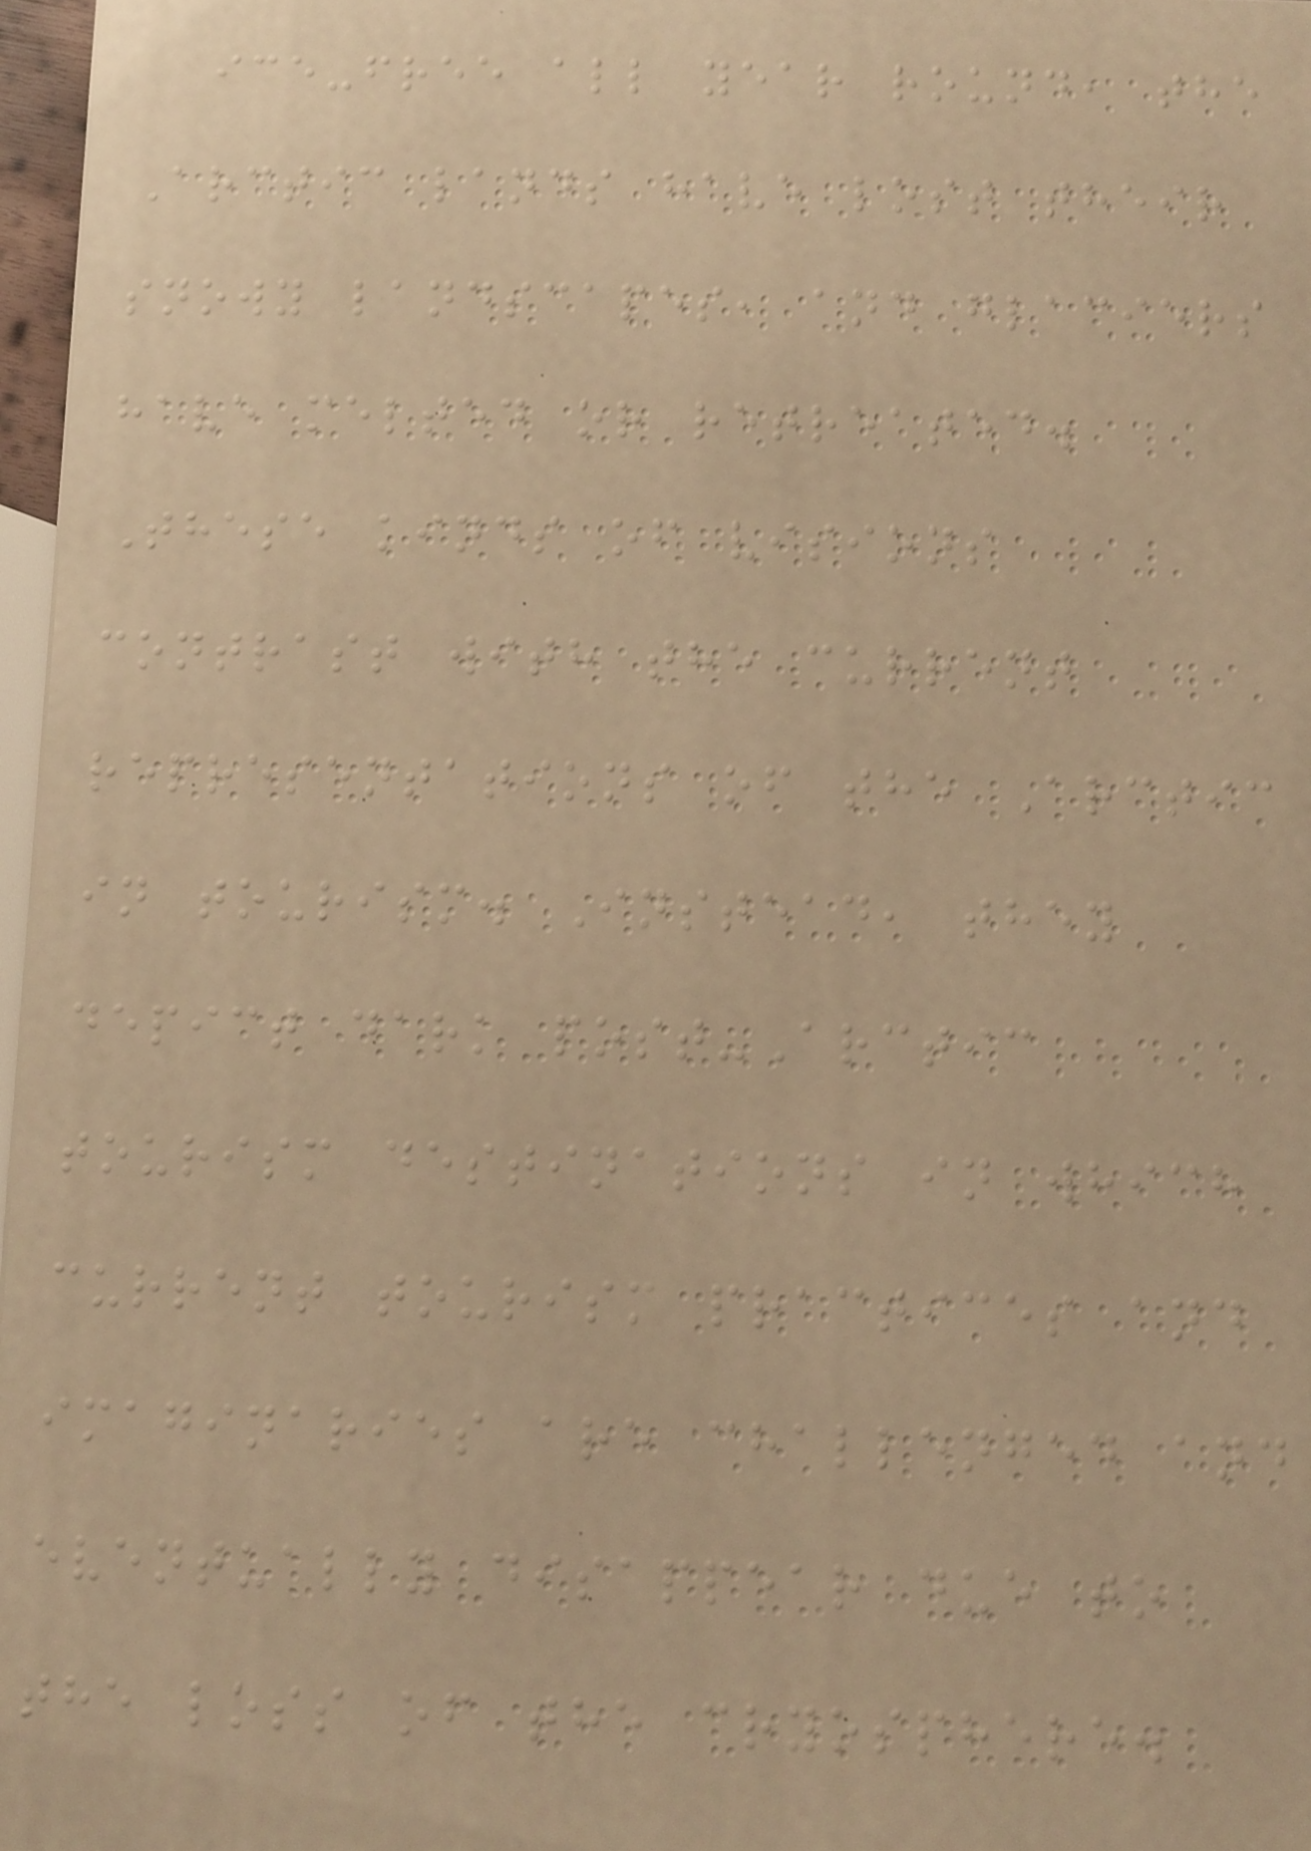ice-free all year round, the
Arctic lands have lost their
snowy landscapes, and glaciers
have melted or retreated.
These kinds of visions
contrast with the current
representations of the Arctic
in tourism. Instead, they
depict dark post-Arctic
tourism destinations in which
current tourism practices and
imaginaries are challenged and
eventually disappear due to
the loss of the cryosphere.
